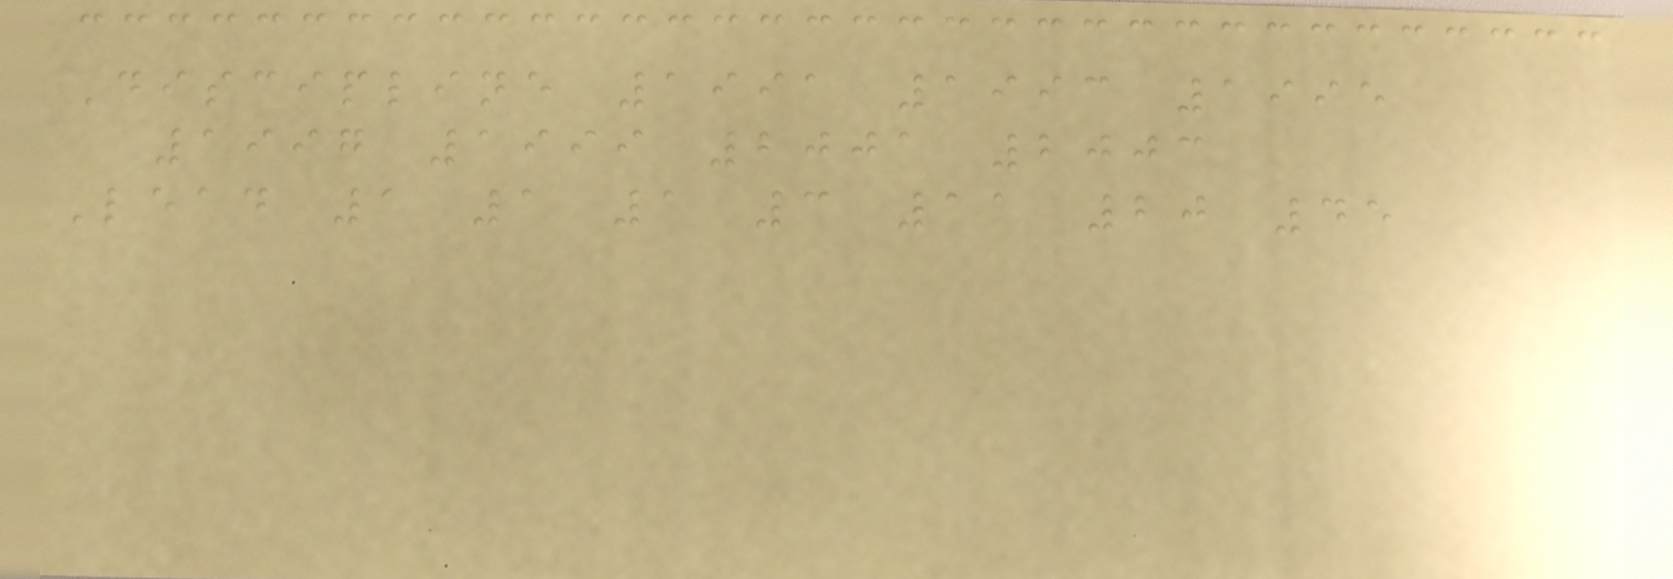Discipline 1991 1993 1995
1997 1999 2001 2003
Lead 1 1 1 3 11 20 45
